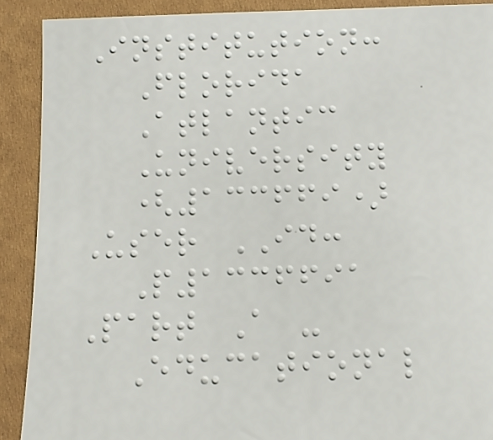Institution:
Florida
Atlantic
University
(133669)
User ID:
P1336691
Part A -
Educational
